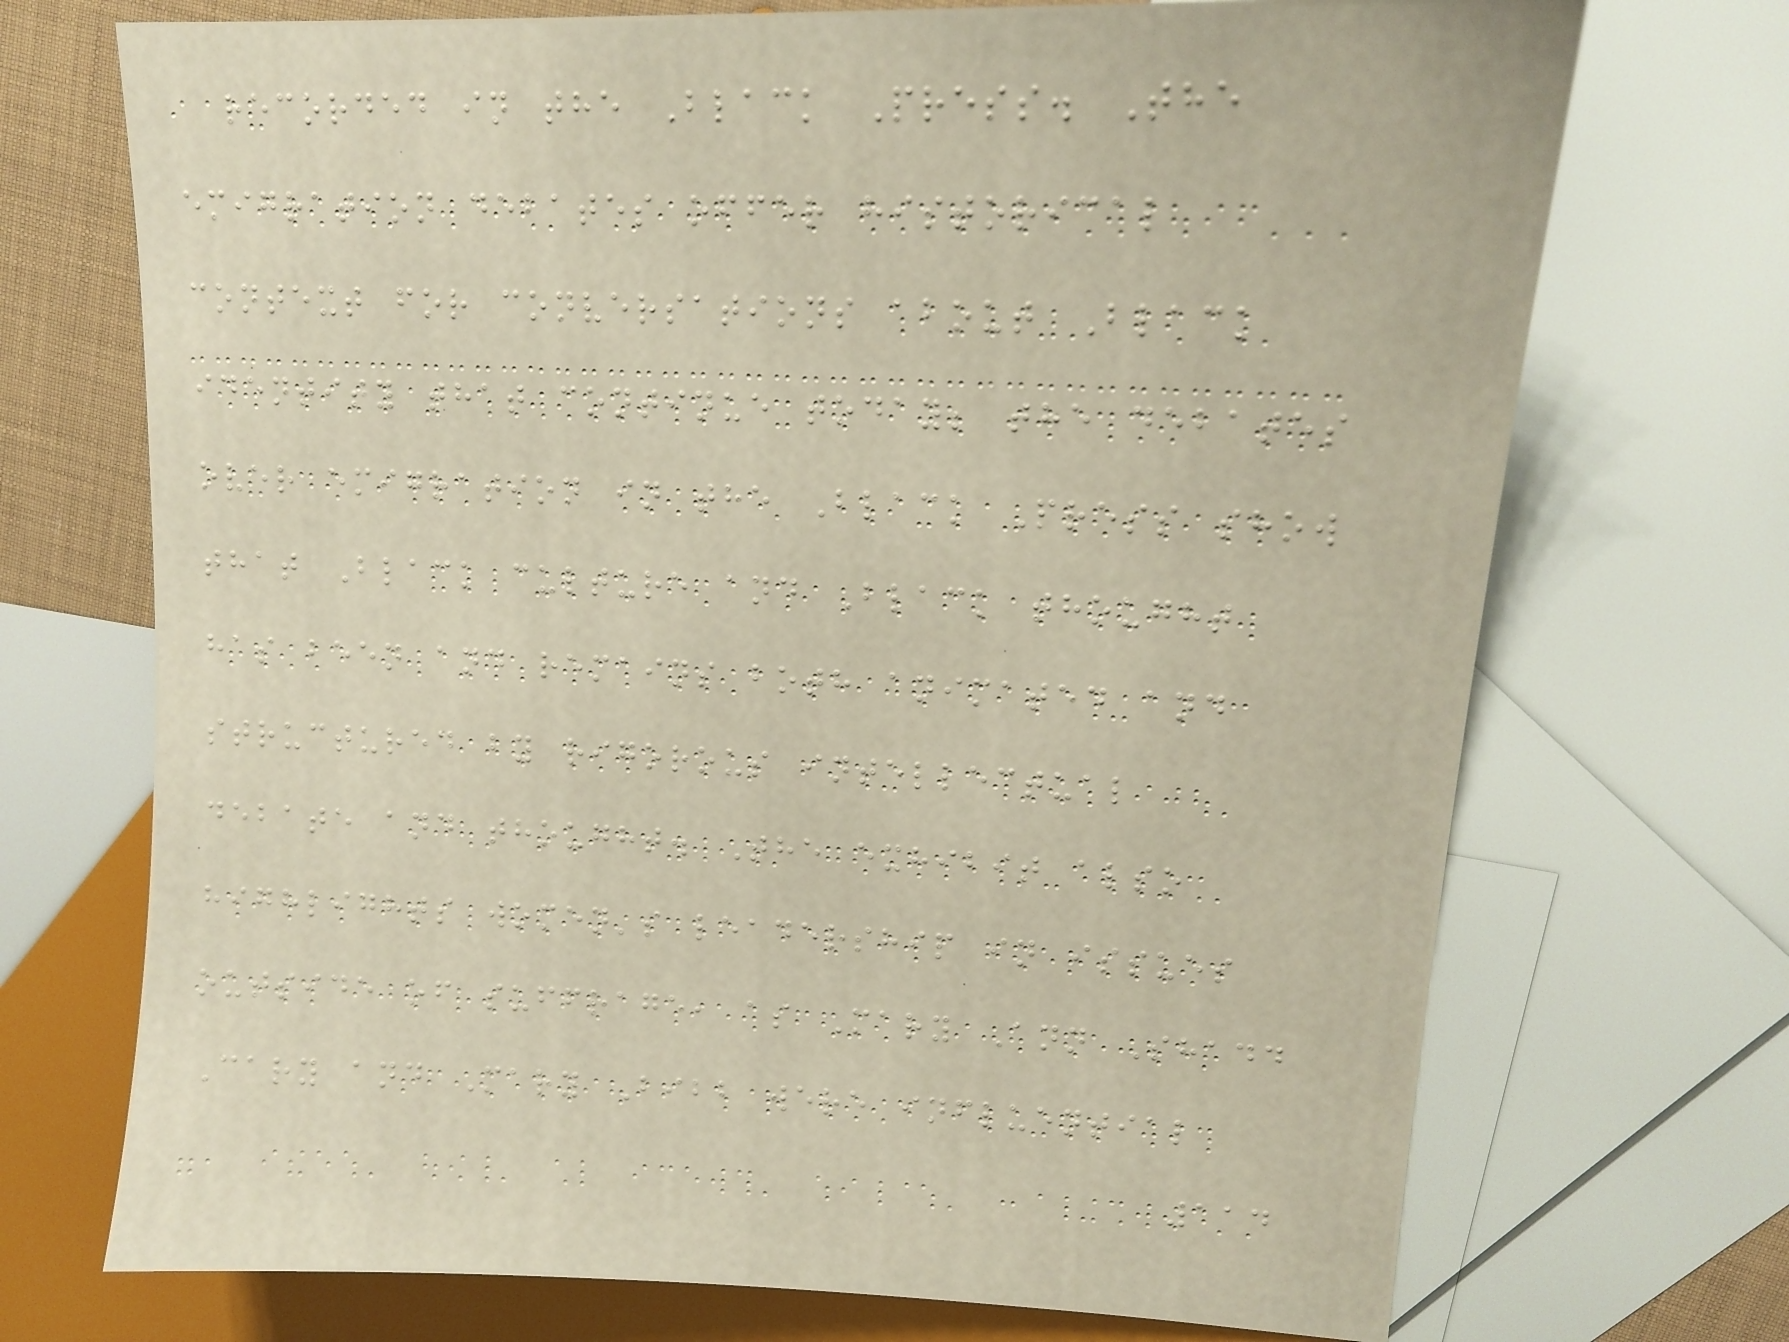recorded in the Black Press. The
emigration debates offer historical
context for conversations about Black
identity that continue today; the debates
over emigration in the Black Press show
that Black culture and Black thought
has been and remains both animated and
structured by rigorous intellectual
debate and thought. The exhibit also
highlights women's leadership in issues
outside of suffrage, as Mary Ann Shadd
Cary and Mary Bibb were influential
114
